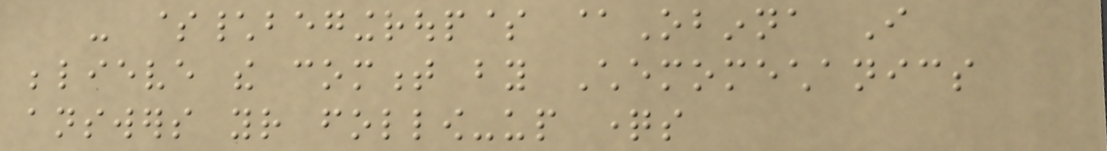- $\begingroup$ @Obinna I
believe the comment by Chemomechanics
answers your follow-up questions
